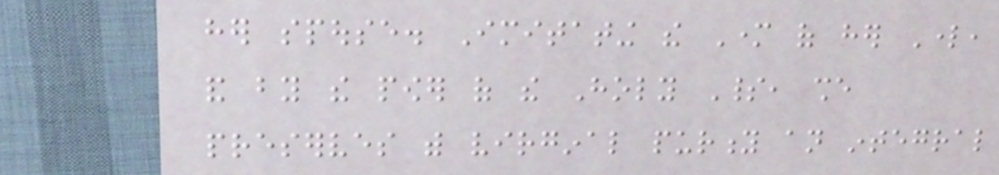her spouse. Imitating the Mother of her Lord,
and by the power of the Holy Spirit, she
preserves with virginal purity an integral
